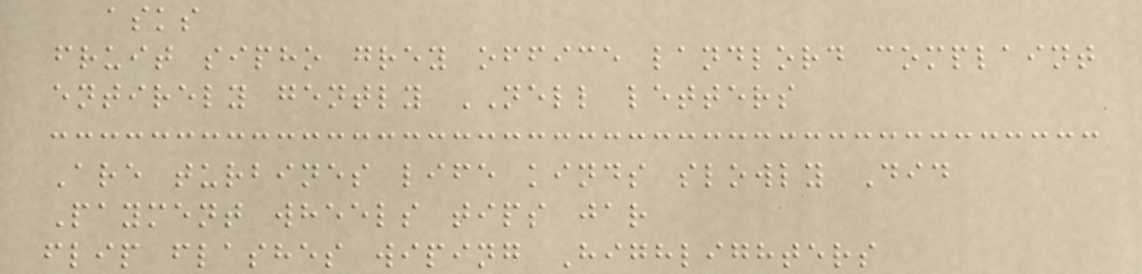asks
fruit sipho grey office landlord complaint
entirely gently NELL letters
Are turbines life kinds slowly Did
Payment wheels tips jar
flip flashes wiping Highlighters
